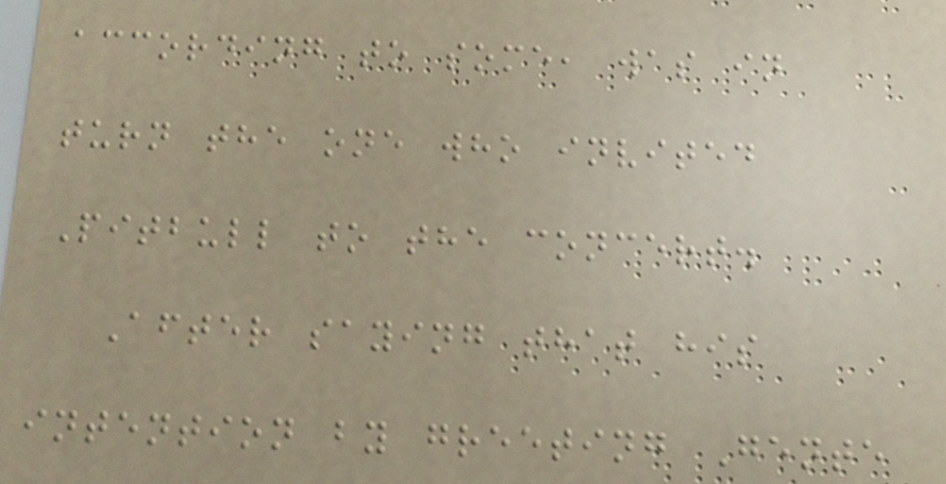according to some, was in
turn the one who invited
Pitbull to the concert.
After saying that his
intention by greeting Gente
